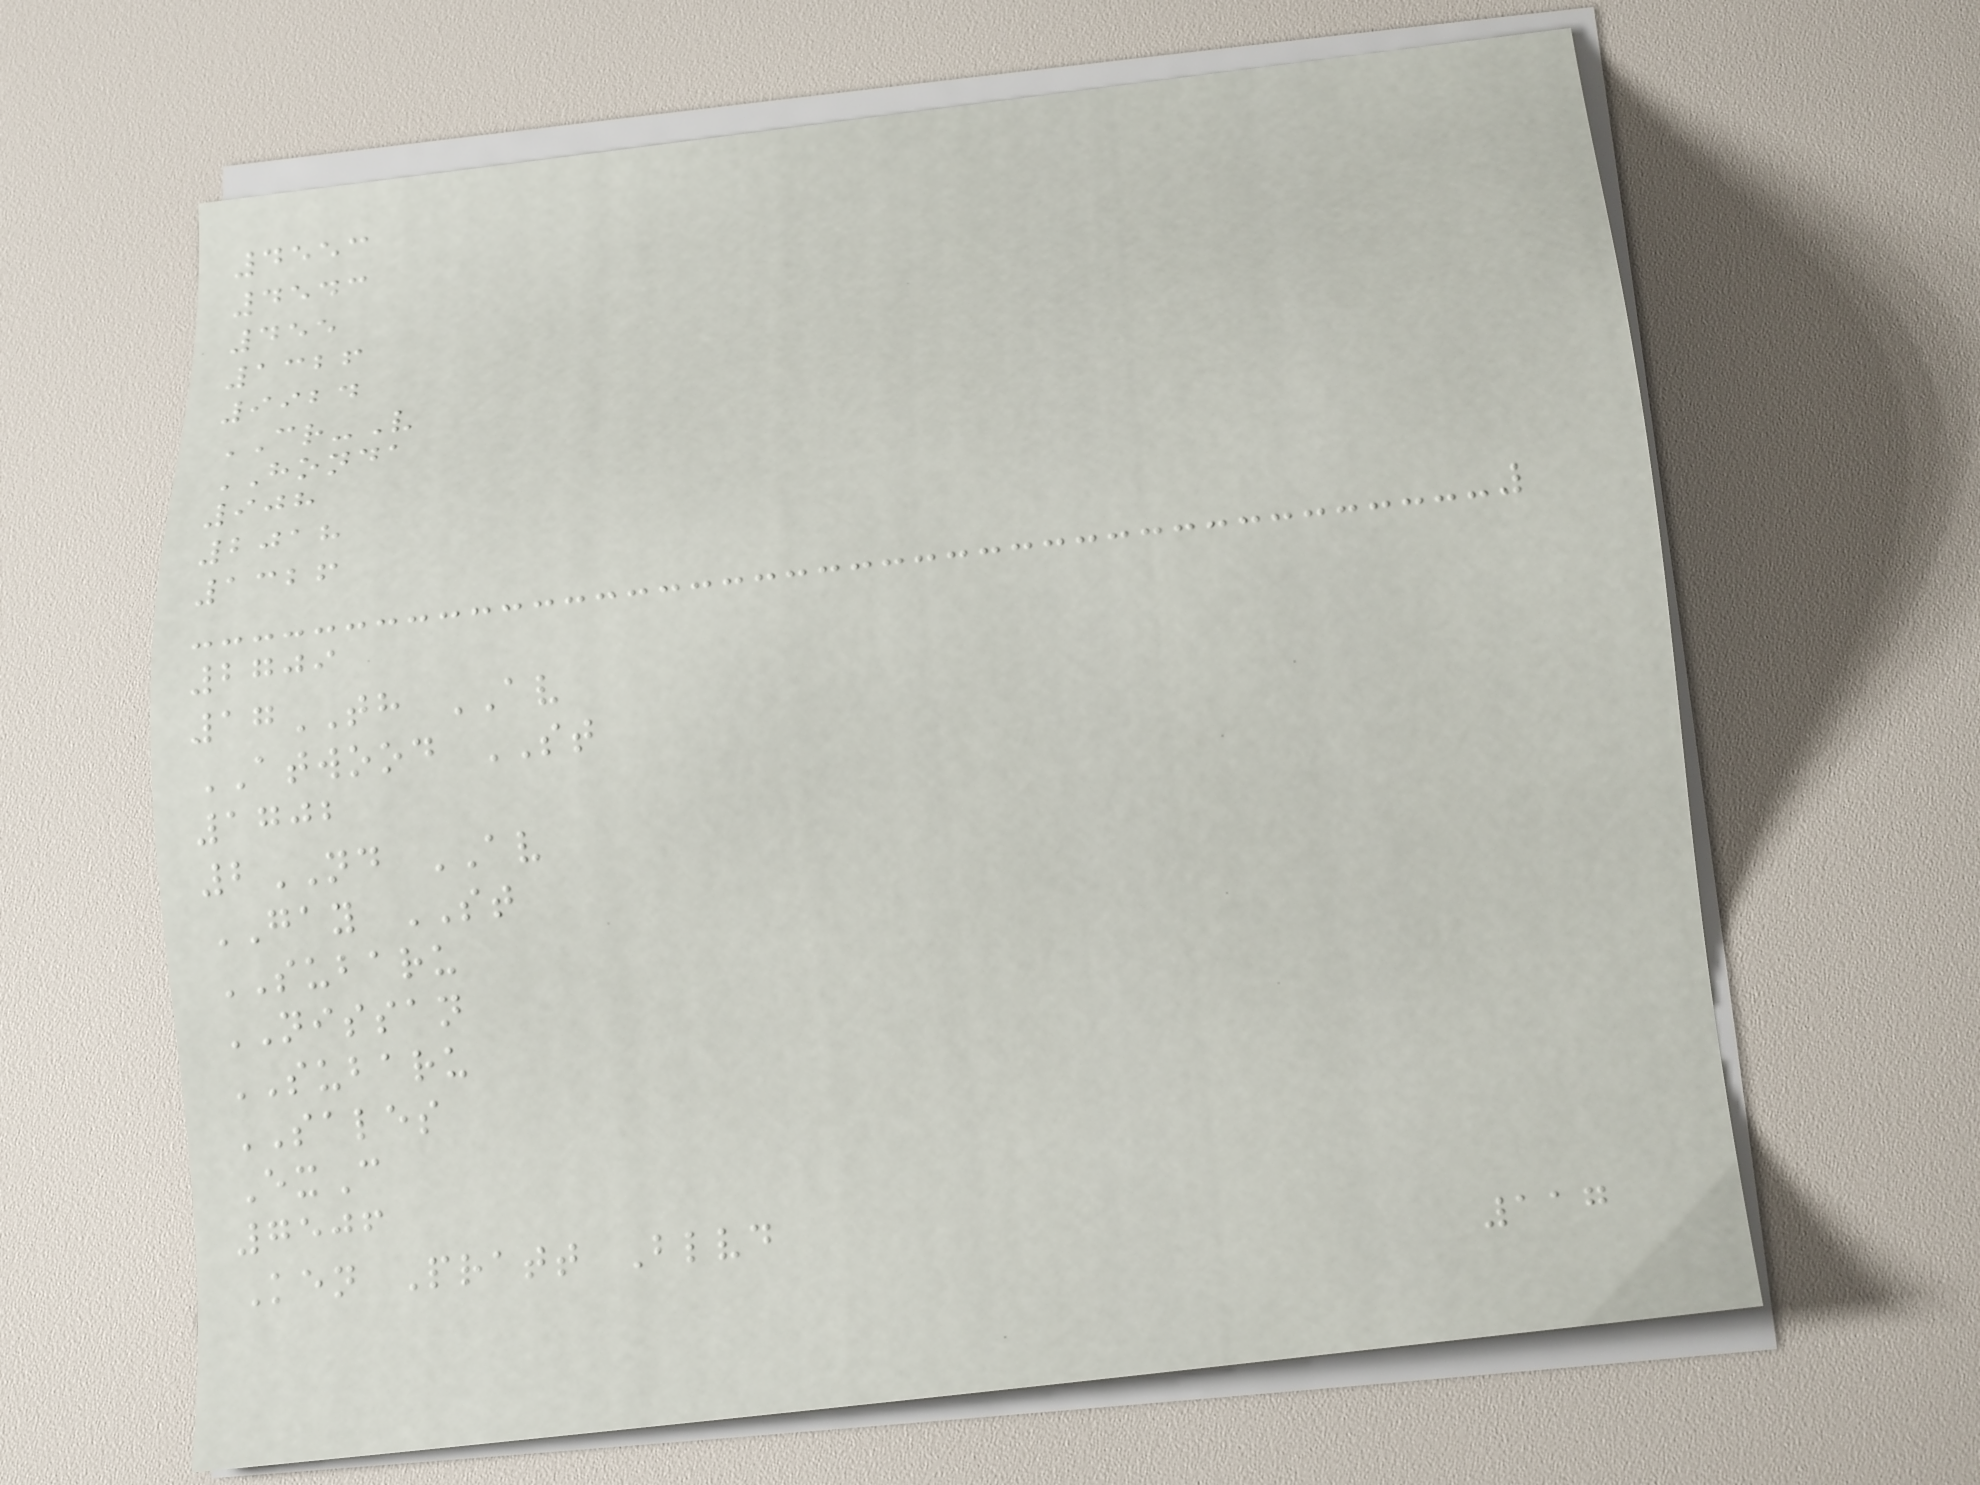4553
4543
455
1326
9924
CR-V
HONDA
908
2018
1326
2709
17TH AV
ATWOOD ST
1702
2ND AV
GAY ST
SUBARU
NISSAN
SUBARU
SALES
ExC
7506
Ken Pratt Blvd
117
